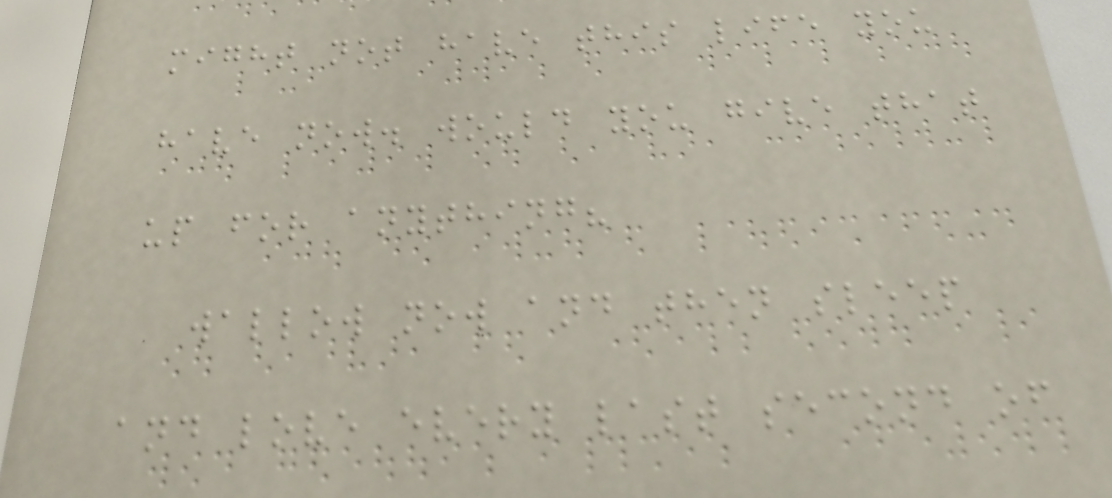might not have this life you
have now. would you give that
up for anything?
wallow now and then sleep
and love every last second of
